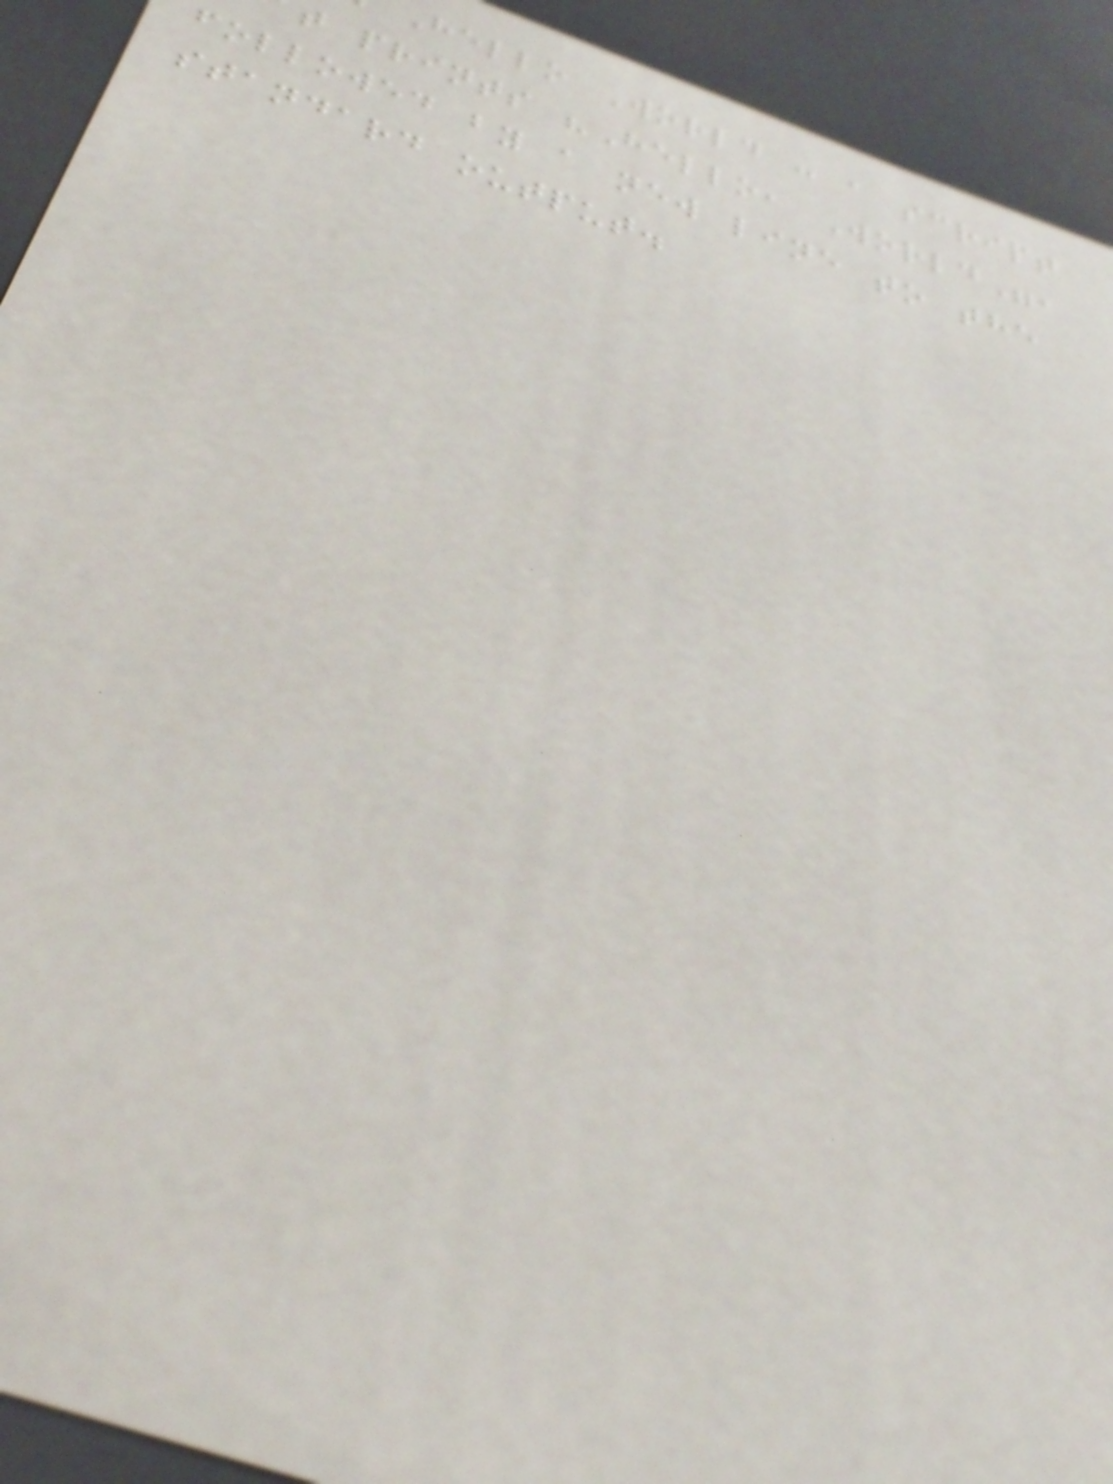Hello World : a script
t prints "Hello, World",
followed by a new line to the
standard output.
